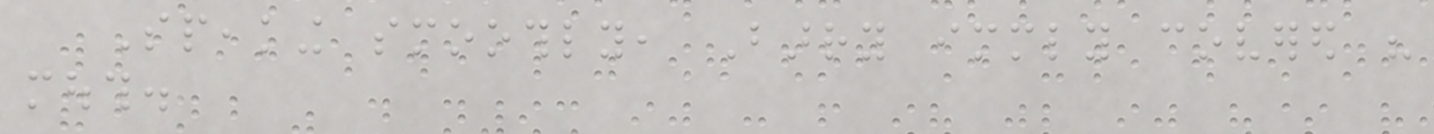Speaking smoothly, Barry immediately covered his
mouth.
